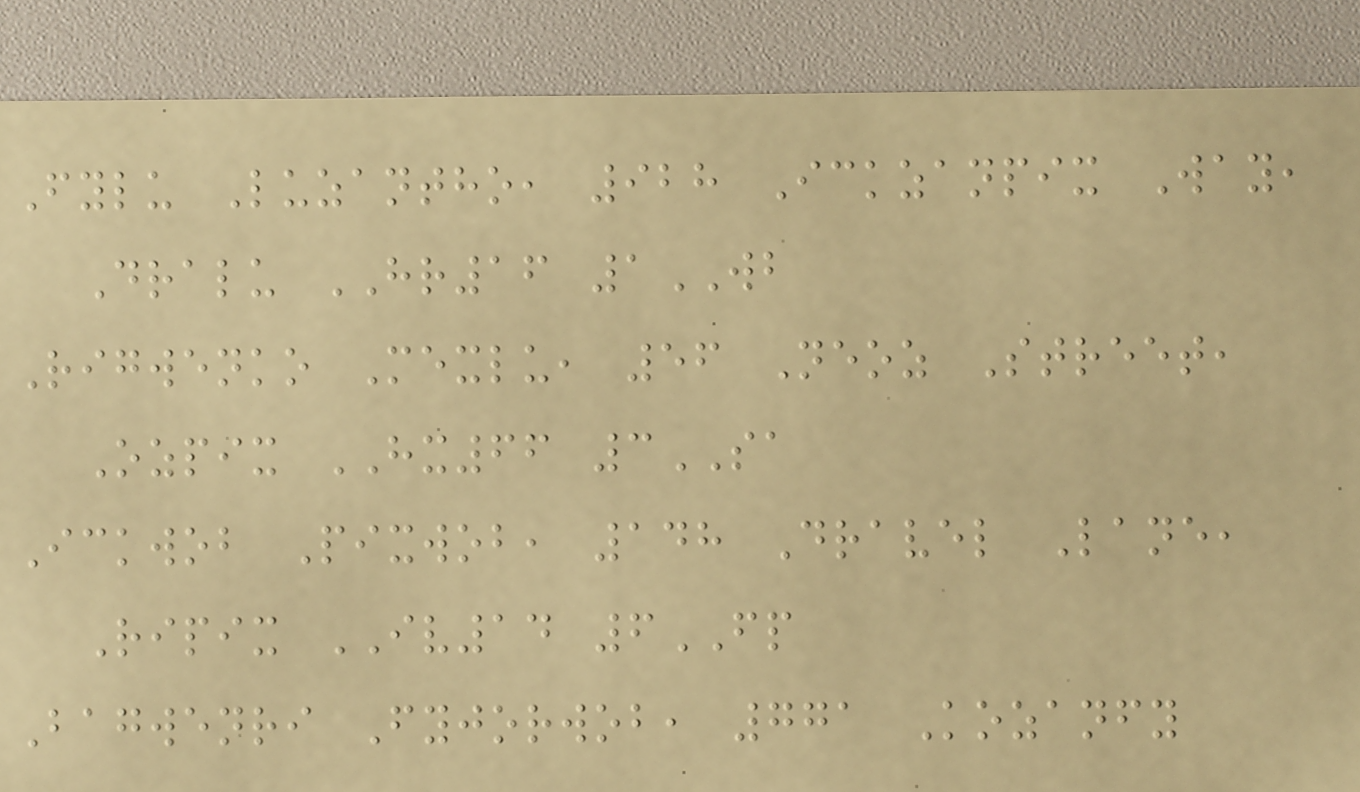Fylu Luzantho, 928 Ickzanpix Way,
Dralu HR16 1WB
Rigwenko Mexlu, 56 Neoz Street,
Ozpix HX66 3SA
Ickwob Pixwob, 148 Dravel Lane,
Ripix IV14 6FP
Bagwenri Fyjorwob, 771 Kozanfy
